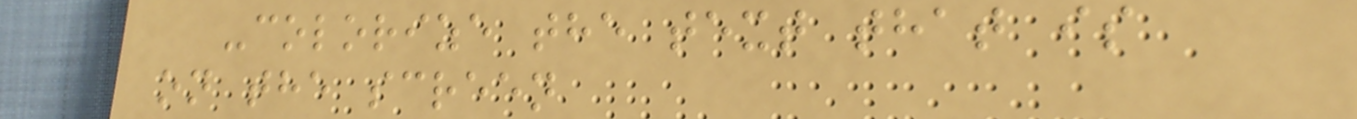-colorize the text that is
on the screen
